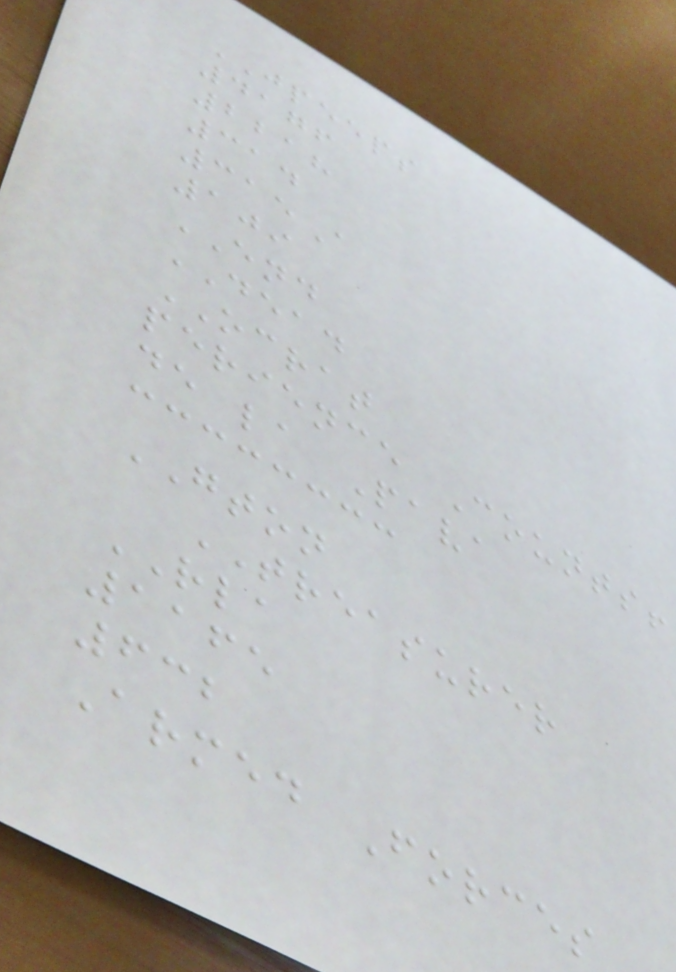JPEEPS
4176
2218
314
315A
109
END
DEAD
OCRAT
perience Counts!
de la Pava
GTON
TREASURER
RLA
1165
632
Armed Forces
